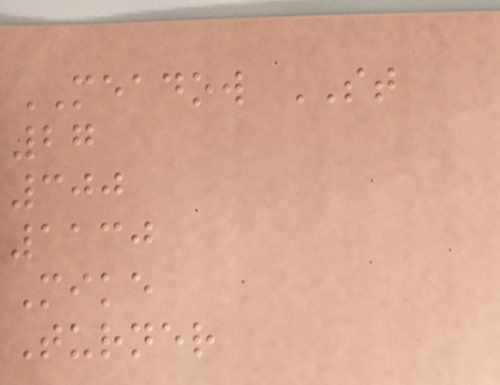MEADOW ST
27
300
1130
Mike
Turner
